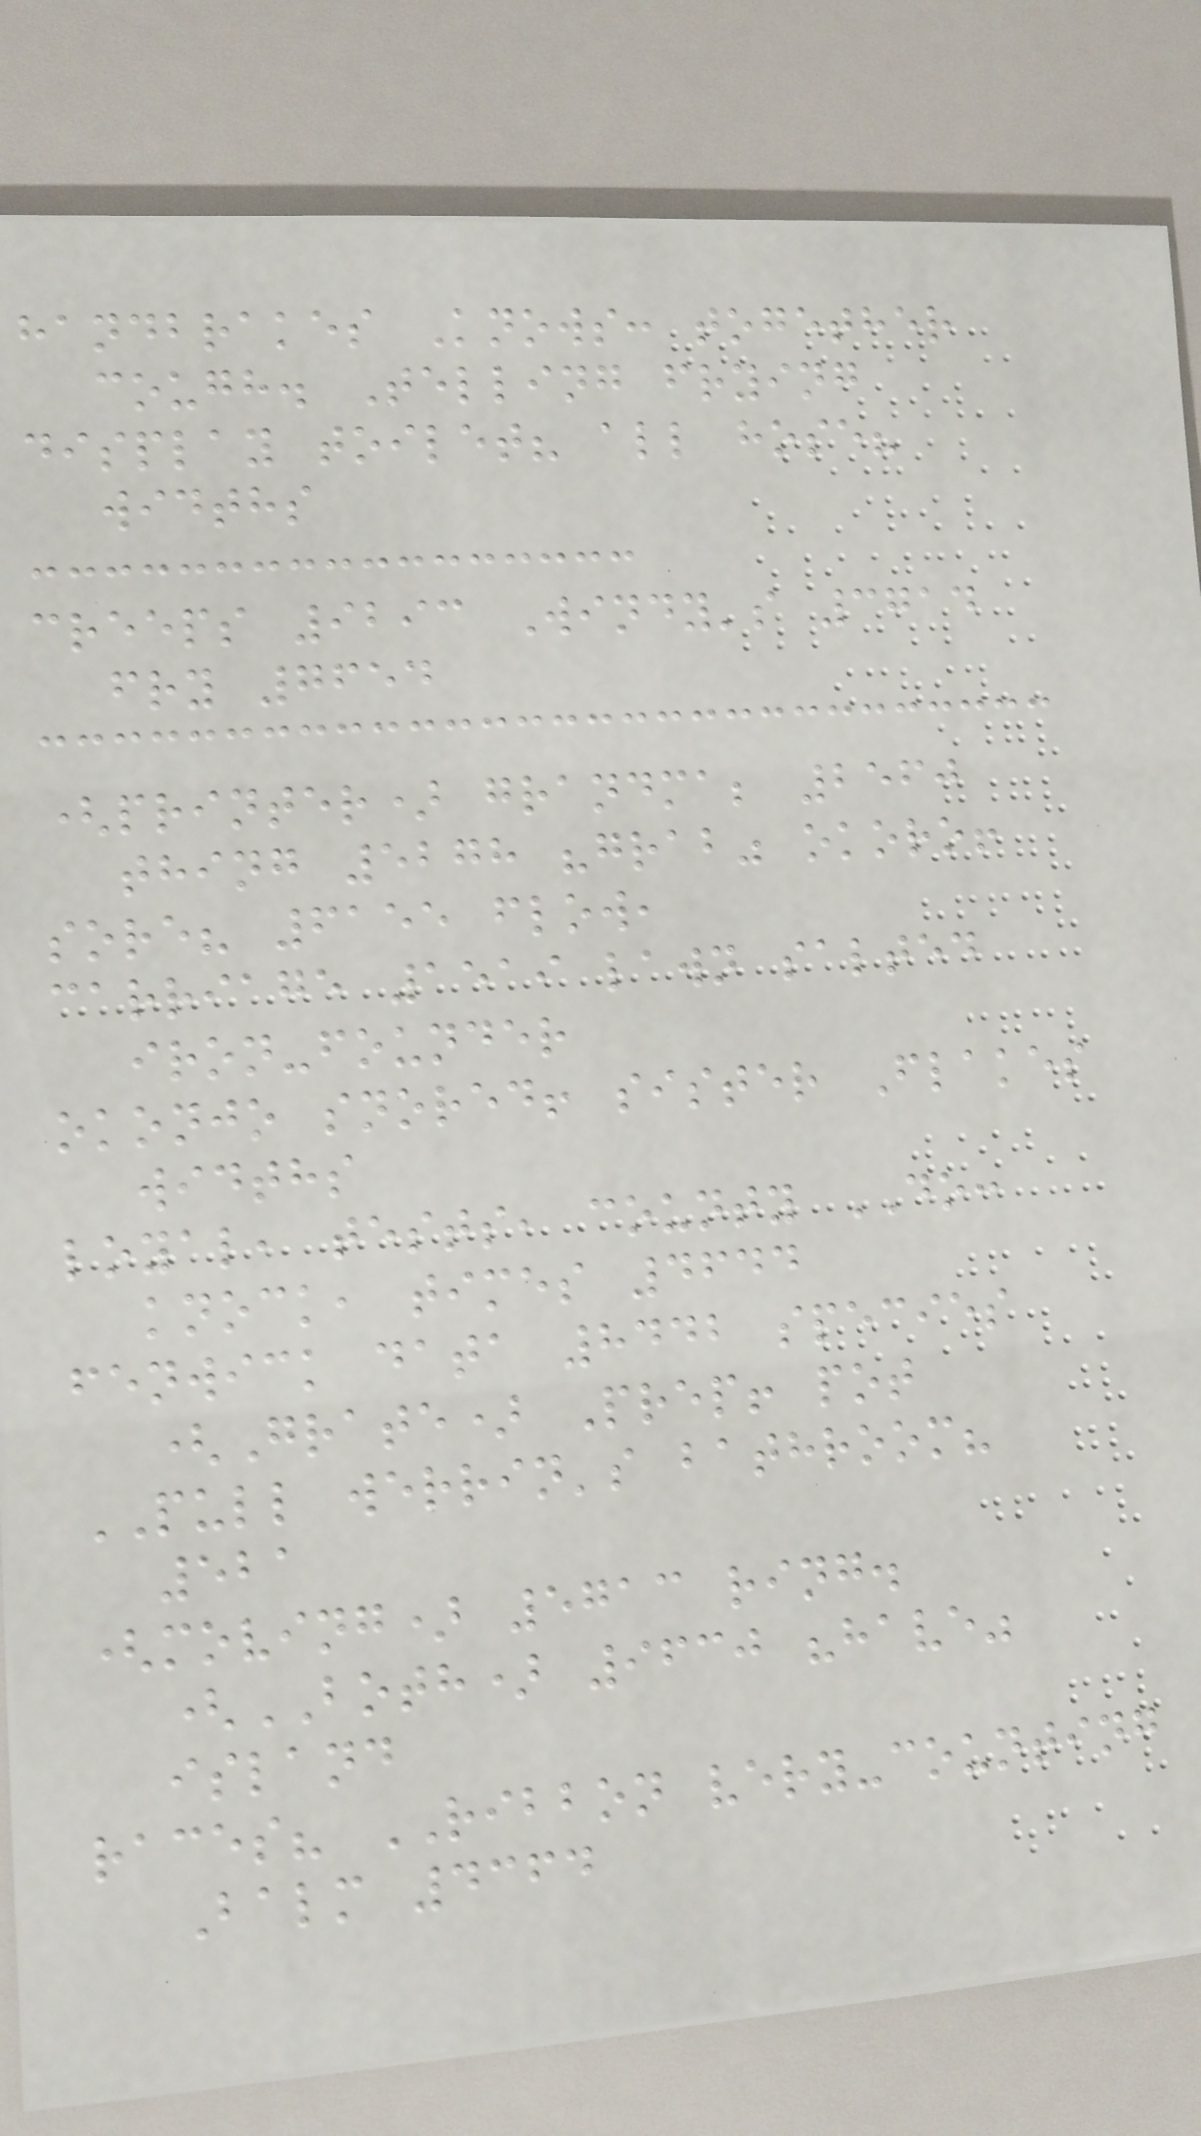handbrakes Knows: together
cough. Telling frying
display toilet? all hose?
widths
creeps 9293 Windy's 3714
fry 7654
(printer) grandma; 2560
thing 5278 "grab" okoro!
sore? 6155 flow,
carriage 1519 lawn salted
iron-founder
okonjo snored! sister Flakes
widths
loyal, tests, county DO:
knock, times 4644
fenwick data 8442 species
(Grate) Prep! pot
PULL werrin's bathroom?
521
(moving) 5713 ring.
(BOTH) 9630 "have"
island
races? RIBBON very-counting
Balm 4364
